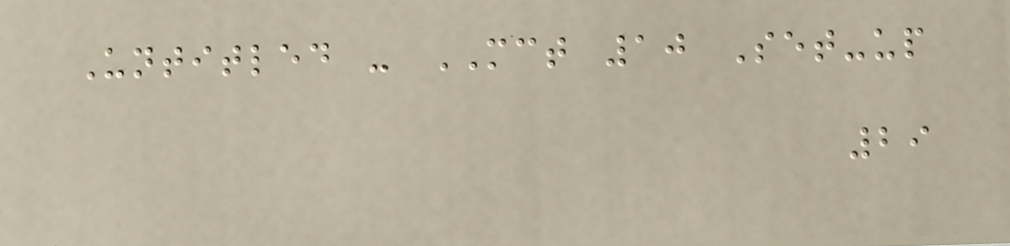Untitled - MCT 10 Set-up
29
